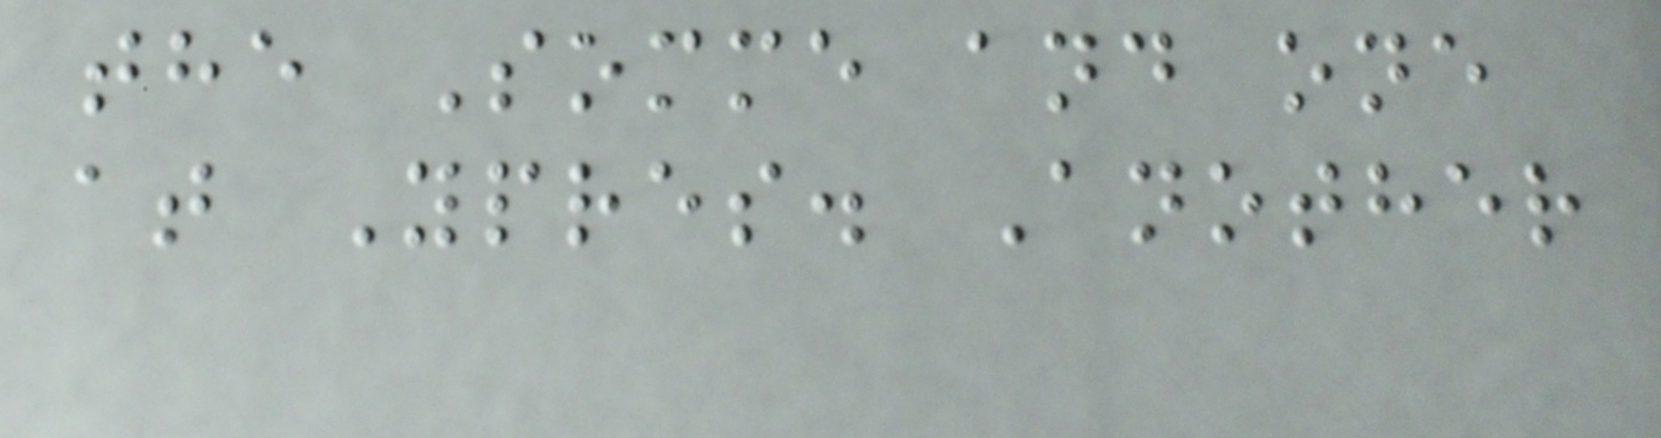the Somme and one
at Ypres. Another
